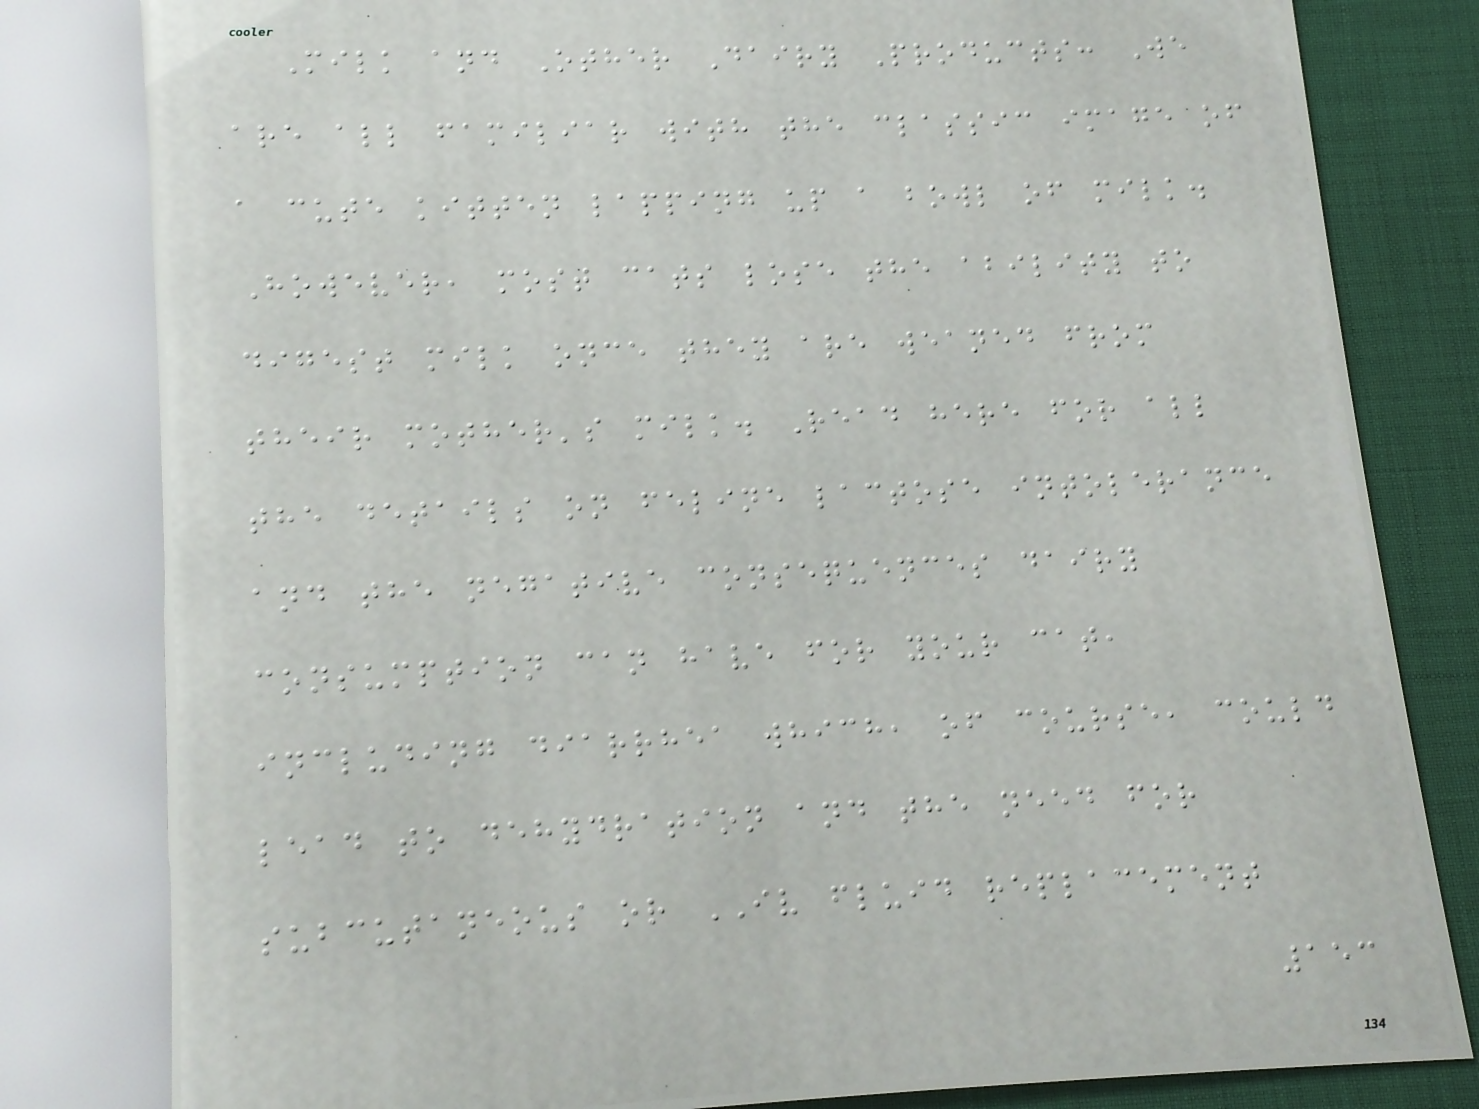Milk and Other Dairy Products: We
are all familiar with the classic image of
a cute kitten lapping up a bowl of milk.
However, most cats lose the ability to
digest milk once they are weaned from
their mother's milk. Read here for all
the details on feline lactose intolerance
and the negative consequences dairy
consumption can have for your cat,
including diarrhea which, of course, could
lead to dehydration and the need for
subcutaneous or IV fluid replacement
153
